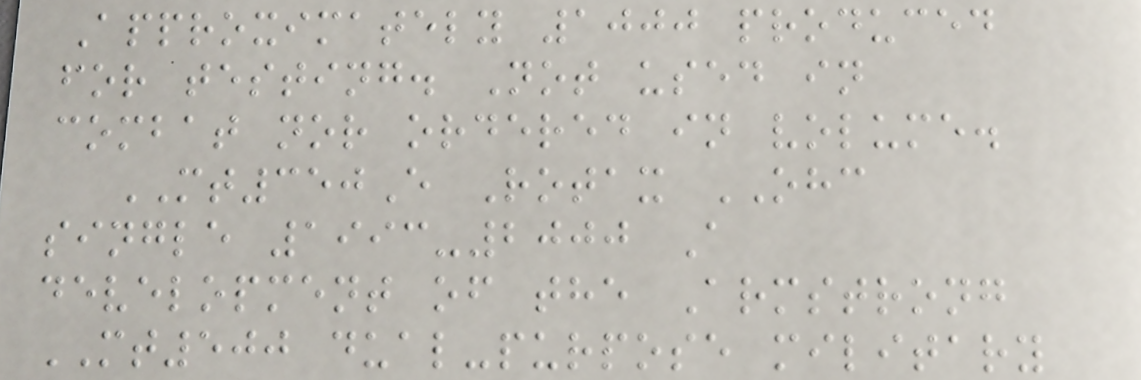Approximately 1000 produced
for testing. Not used in
combat nor ordered in volume.
MT350E Rotax OHC
single 1993-2000 A
development of the Armstrong
MT500 dual-purpose military
